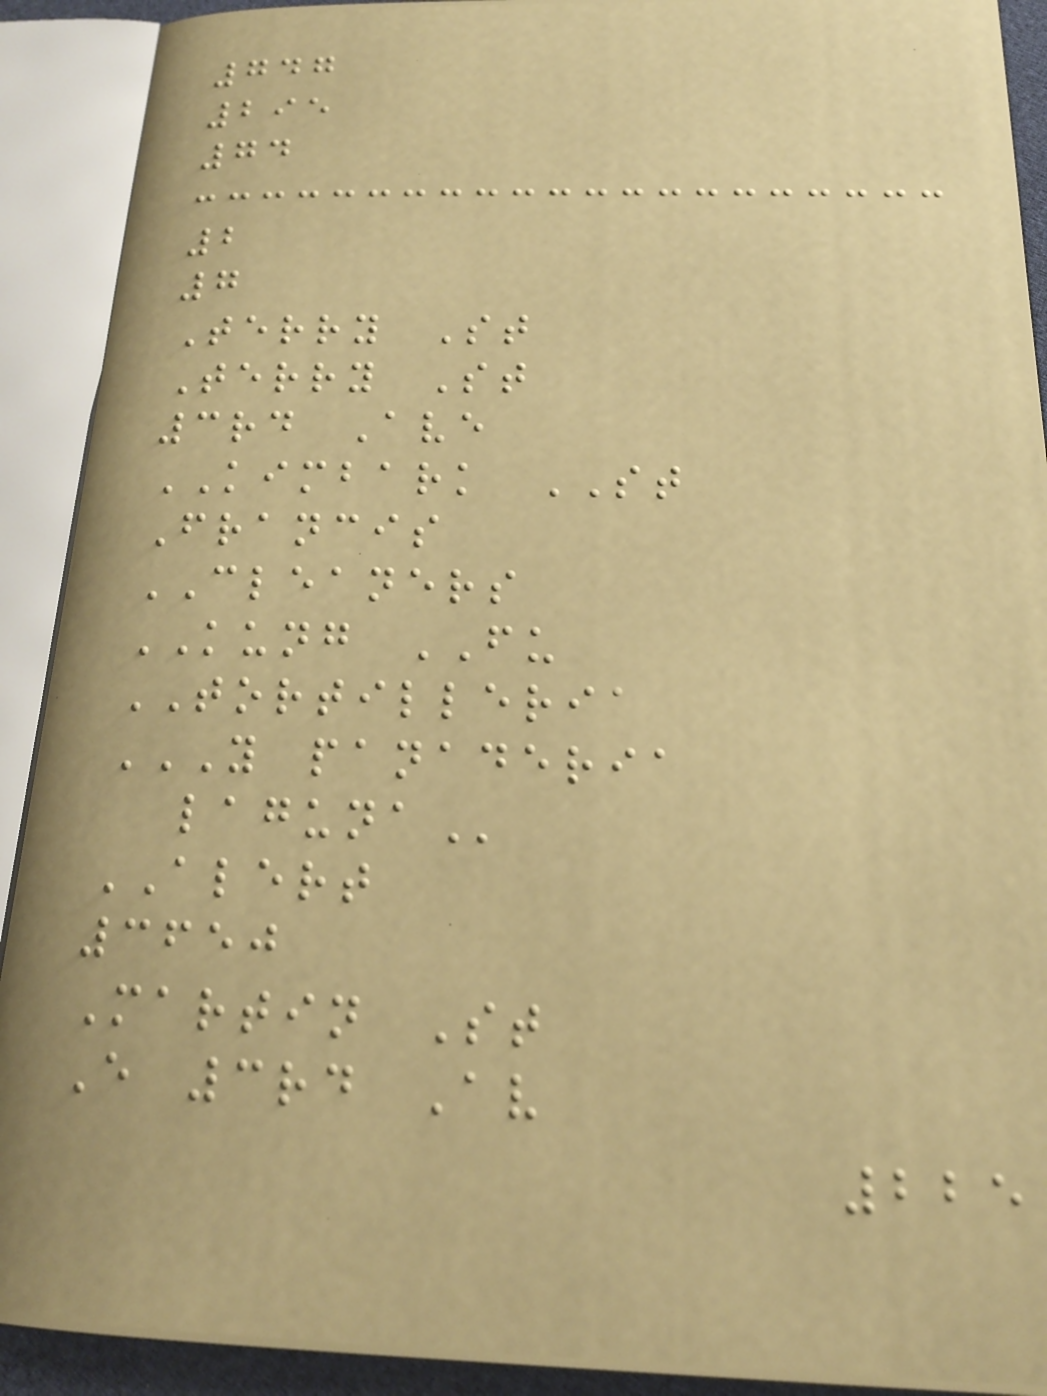747
295
74
2
7
Terry St
Terry St
3rd Ave
KIMBARK ST
Francis
CLEANERS
KUNG FU
TORTILLERIA
Y PANADERIA
LAGUNA
ALERT
3650
Martin St
E 3rd Av
225
